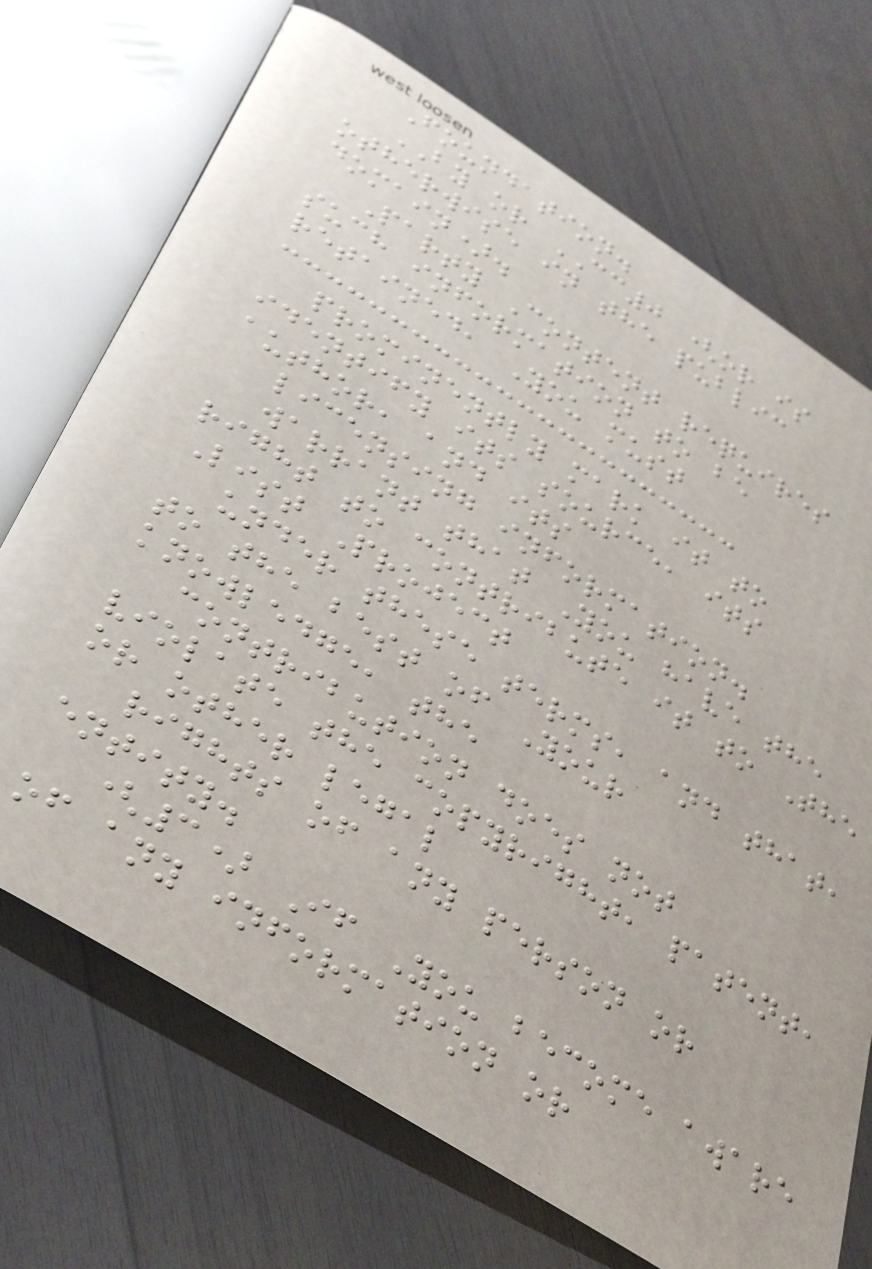Foundation.
BY or CC0 (or is
otherwise in the public
domain).
Party Content requires
such information to be
retained, You must
prominently mark it to
identify its source, its
author, and its
licensing information.
warrant that You have the
right to contribute it to The
List Project
under these terms, and that,
to the best of Your
knowledge, the
contribution does not
violate the copyright, patent,
or other legal
rights of any person or
entity.
(3) If You become aware
of any information or
